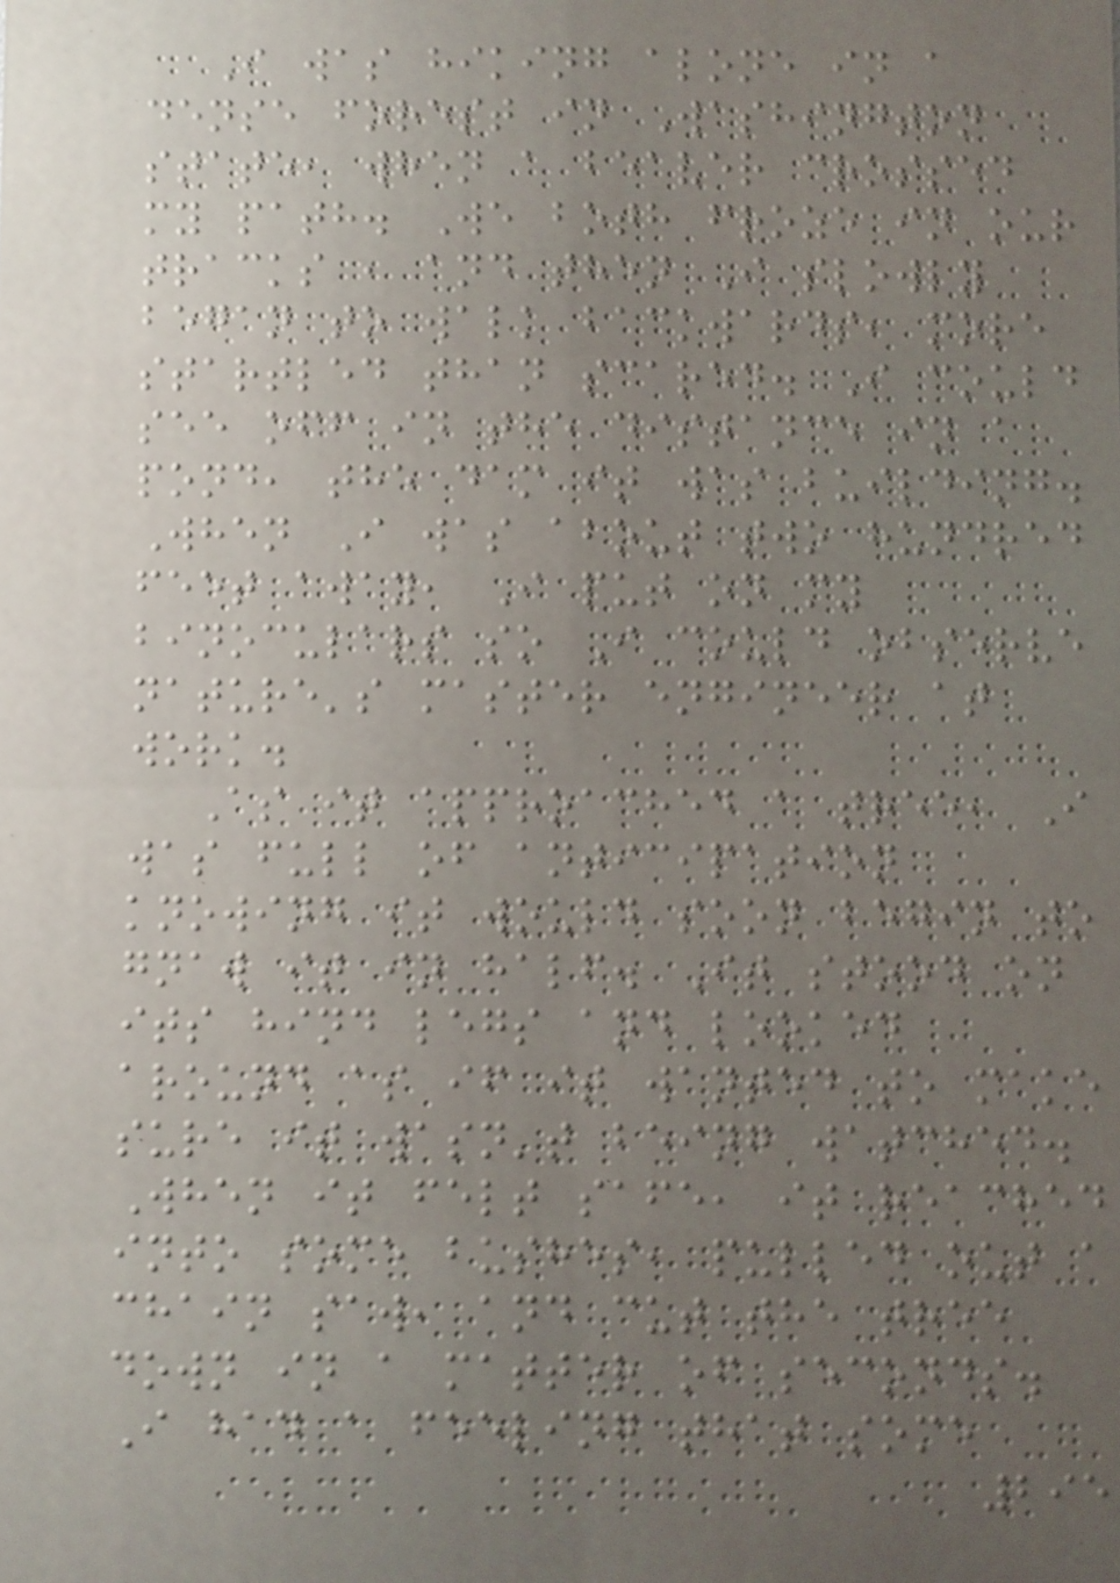I was hiking alone in a
dense forest in Washington
state, when a beaver crossed
my path. We both froze in our
tracks , and then I slowly
began to walk backwards, more
startled than scared. I could
see off in the distance in a
pond, the dam it was building.
When I was about two hundred
feet away, I put on my
binoculars so I could observe
nature's master engineer at
work.
As it approached a tree, I
was full of anticipation
knowing it would soon begin to
gnaw it in half. It stood on
its hind legs and looked
around as if it wanted to make
sure it wasn't being watched.
When it felt safe, it reached
into some bushes, pulled out a
chain saw, and cut the tree
down in a matter of seconds.
I had a feeling that some
295
